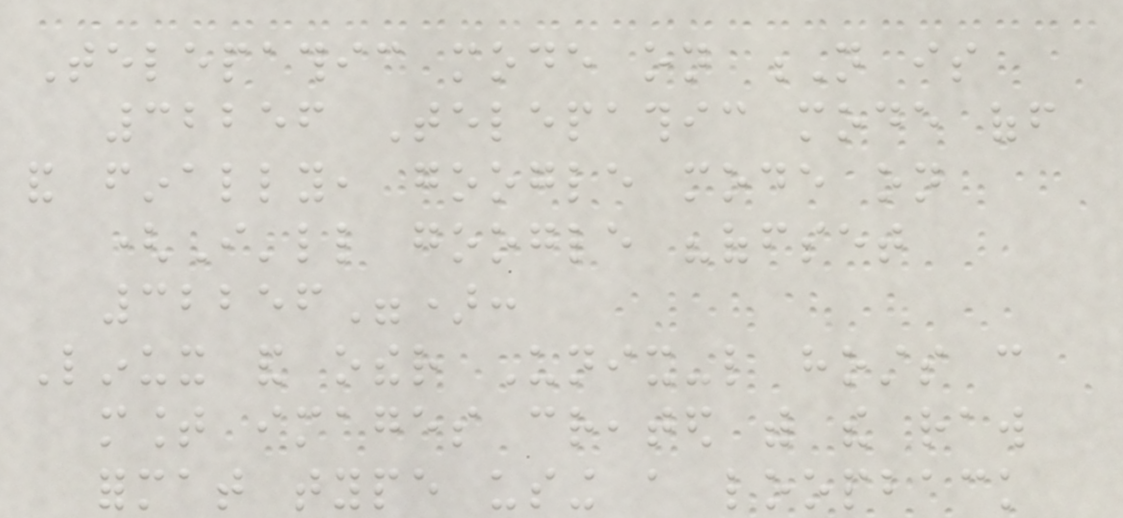Telepathic mode on N is
32256 Telepathic mode off
and finally, google mode on
(I'll google "offset
32256"):
Linux and other Unix-like hosts can
mount images created with the raw
format type using a loopback
